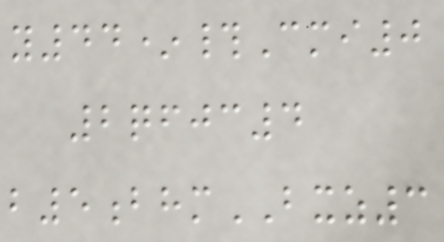y44*#Cmi0
2qfjc4
b5bhmBXZ3
